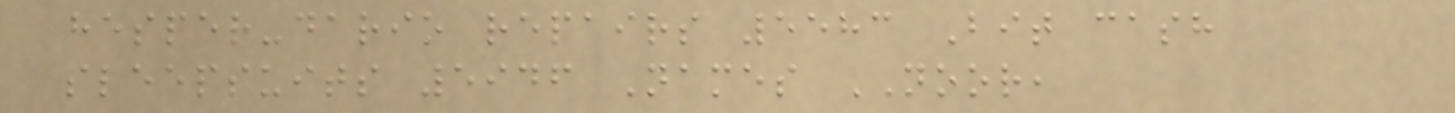hesper-dario repairs 5583 Bit cash
sleepsuits 5946 Names NOOR,
